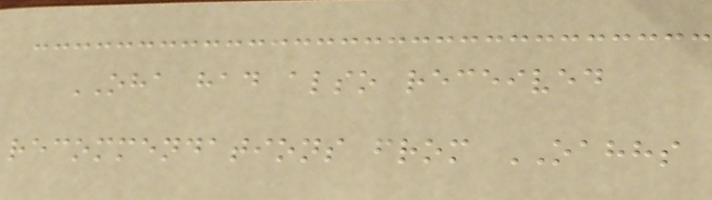OHA had also received
recommendations from OAHHS
